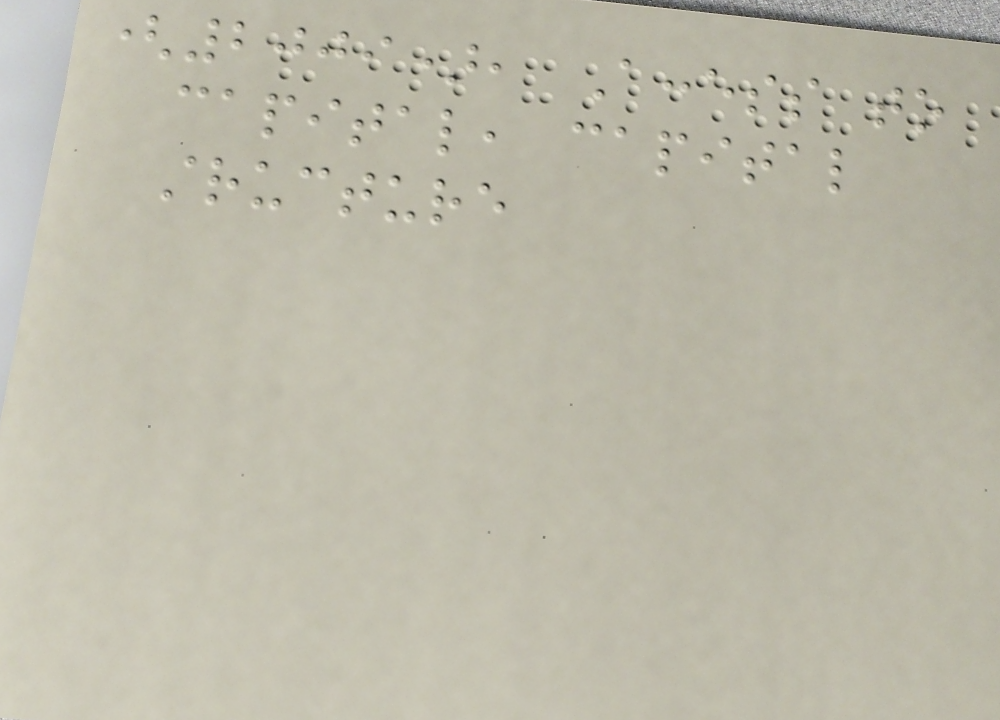(2009), Access to
capital, capital
structure
